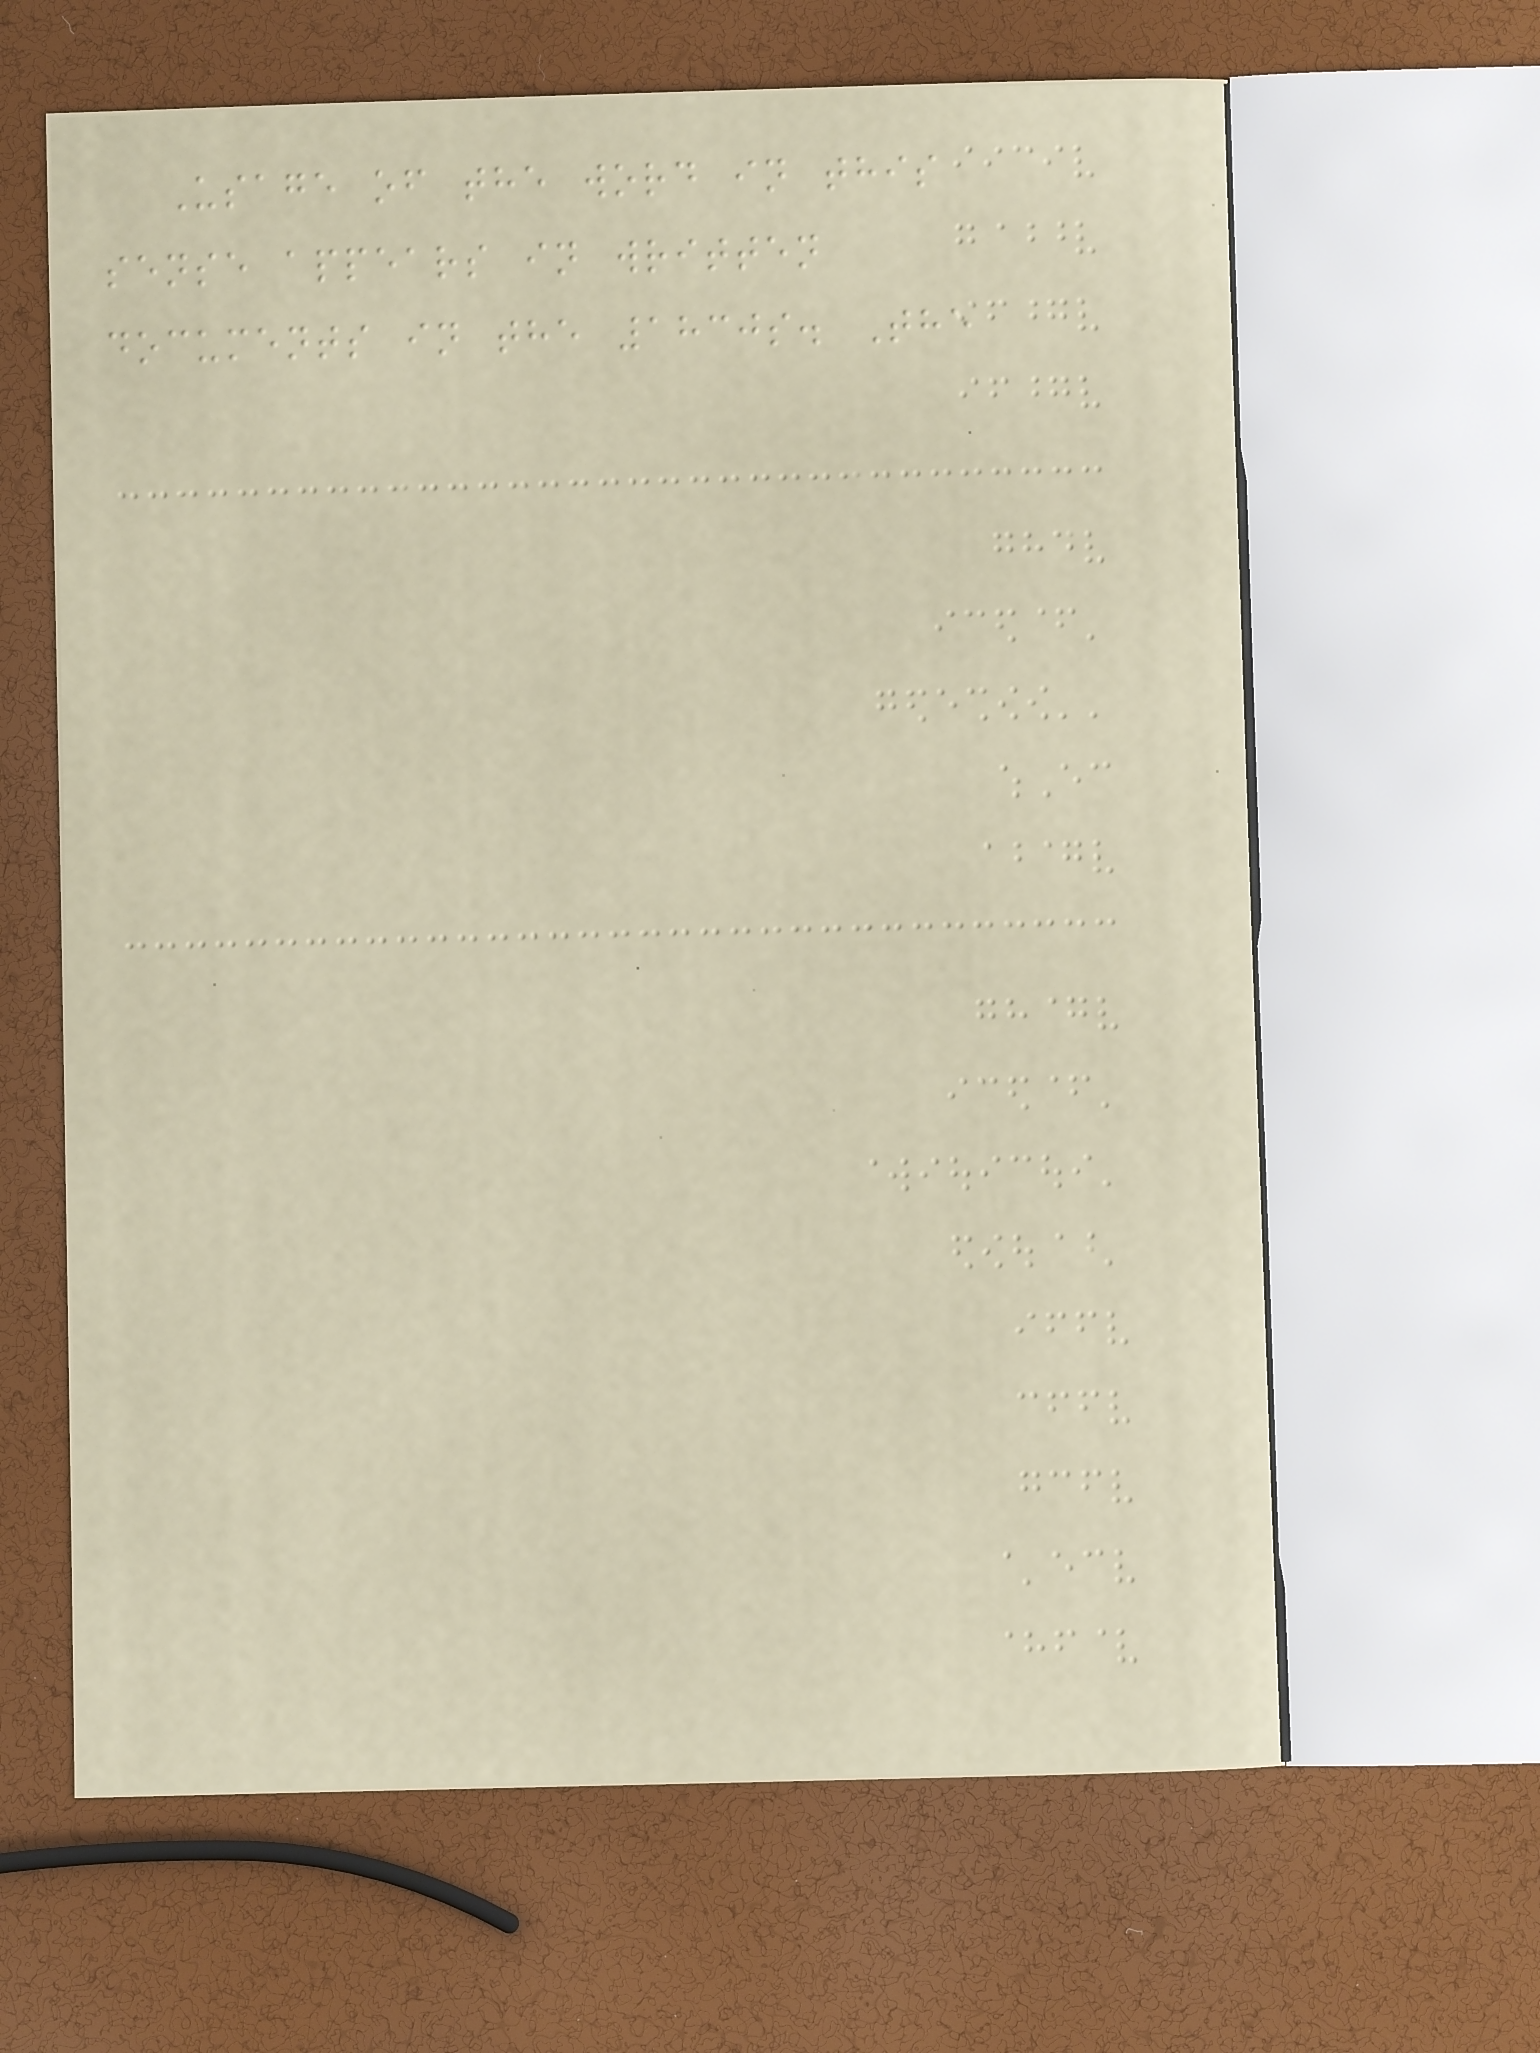Usage of the word in this
sense appears in written
documents in the 1830s. The
